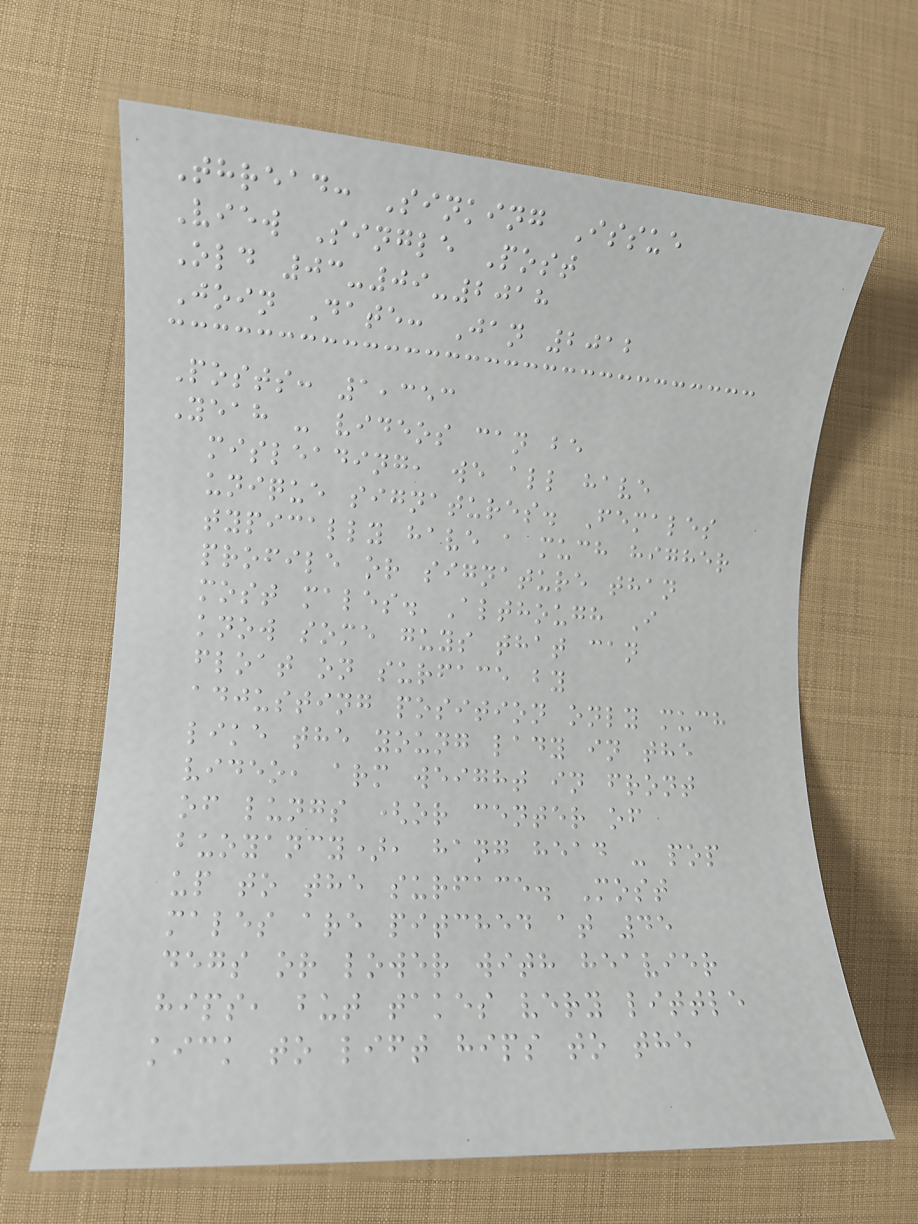Thread: Sinking Issue
View Single Post
Old 03-09-2018
Join Date: Jan 2012
Posts: 1,353
Yeah - videos can be
misleading, we all have
unique signatures. Females
typically have a much higher
profile or signature than
most males. Although I
know some guys that can
float on surface by
adjusting position only much
like the young lady in the
video, arm weight in front
of lungs (or center of
buoyancy), hang head - pop
up to the surface. Most
males are pitched at 45
degs or lower with heavier
hips, but takes very little
kick to lift hips to the
